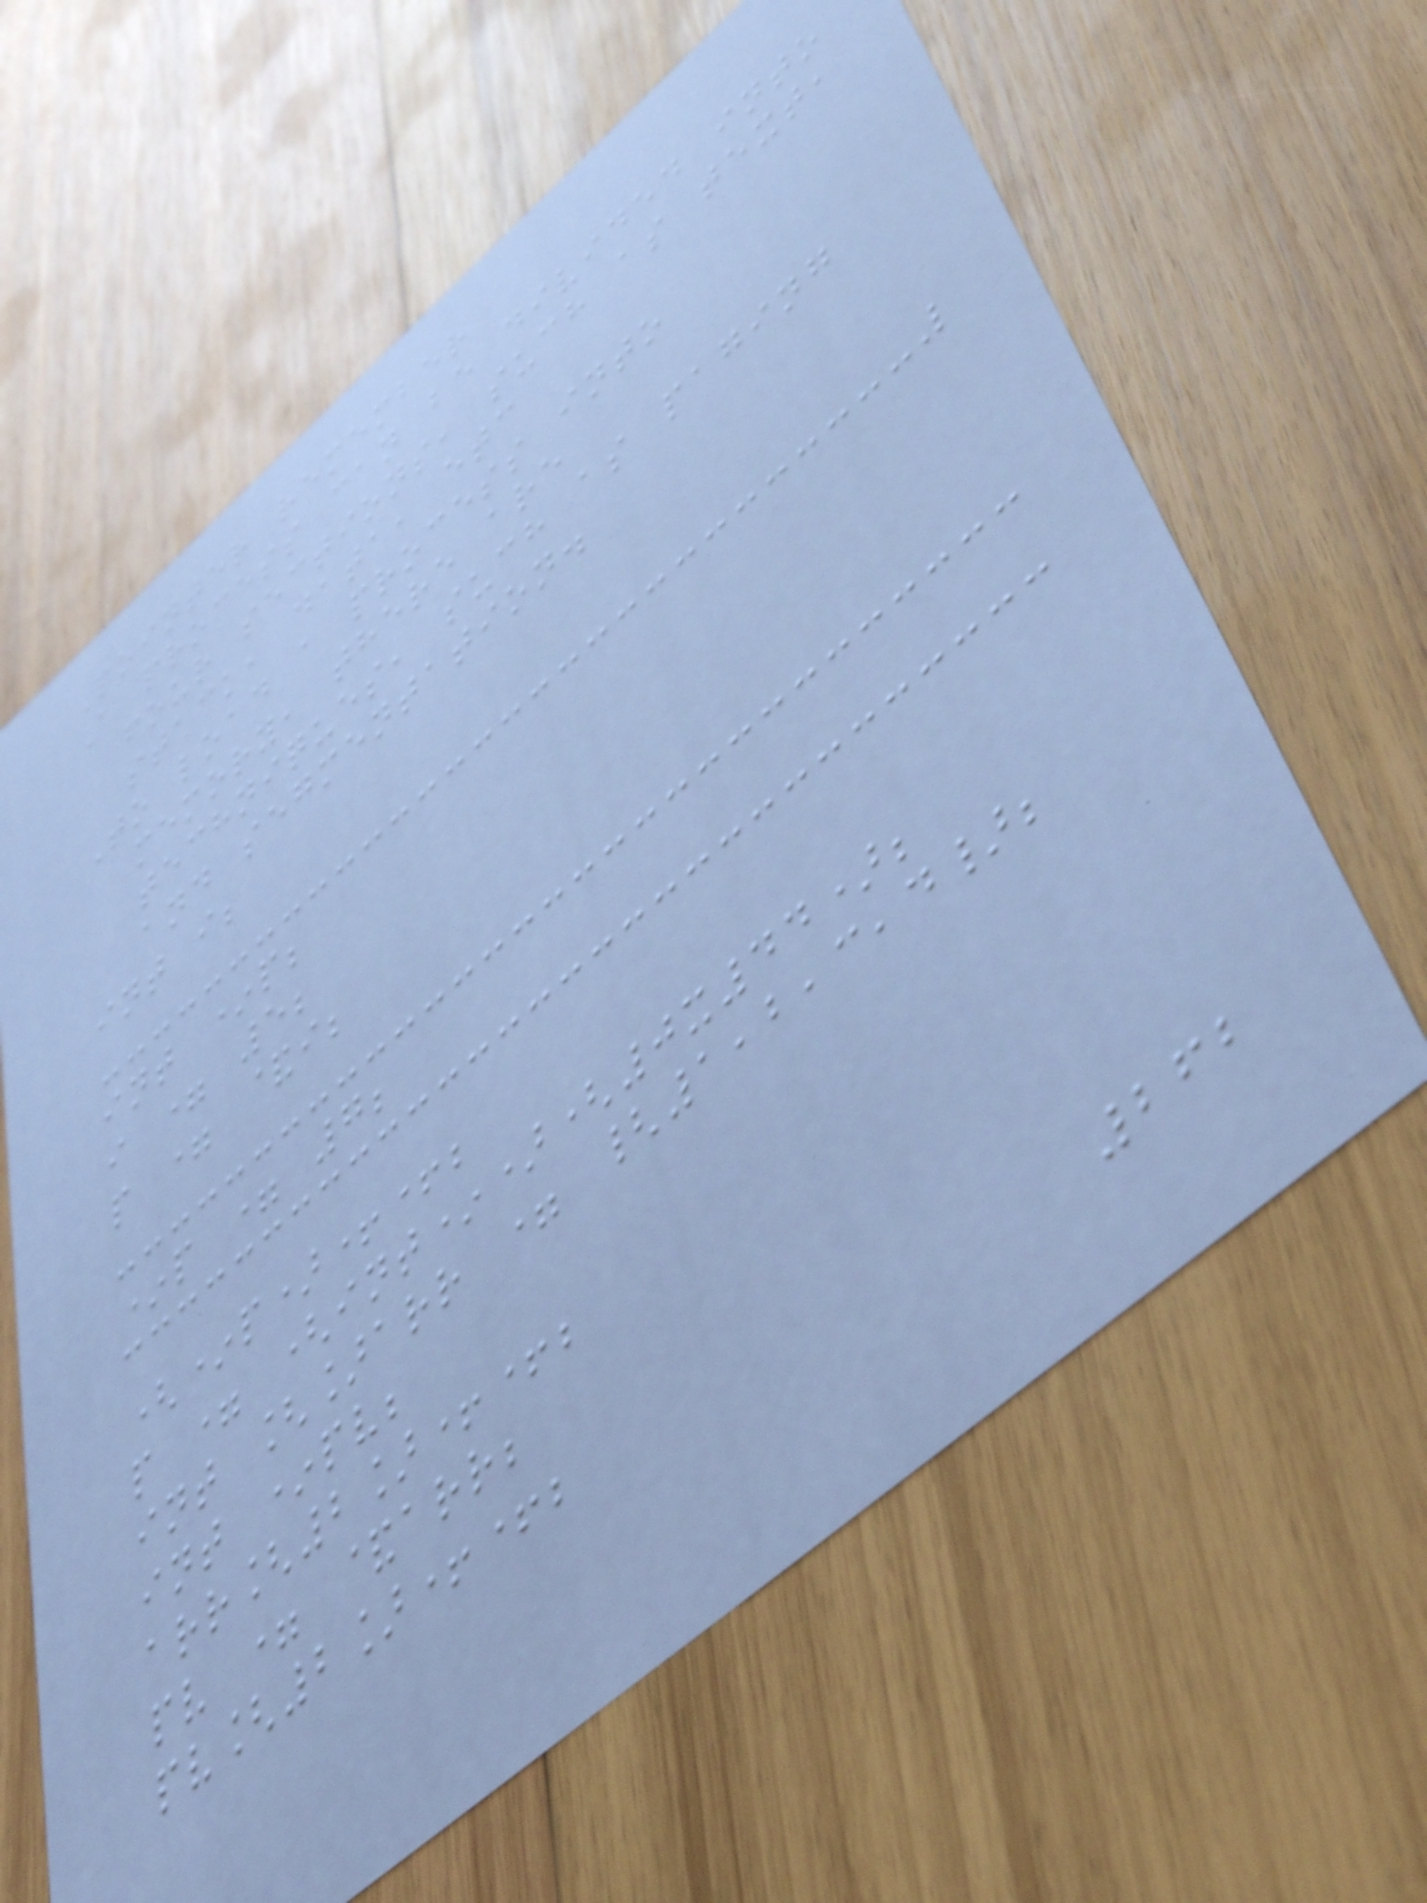Pointer remember
A process can be divided into
four sections, such as text,
stack, data, etc
To load a process into
memory, there are
techniques, such as paging
and segmentation.
int i;
int *p;
i = 5;
p = &i;
*p = 7;
(*p)++;
p = (int*)(0x44);
int []arr = {1,2,3,4};
int *pv;
arr[2]++;
pv = &arr;
pv[2]++;
262
